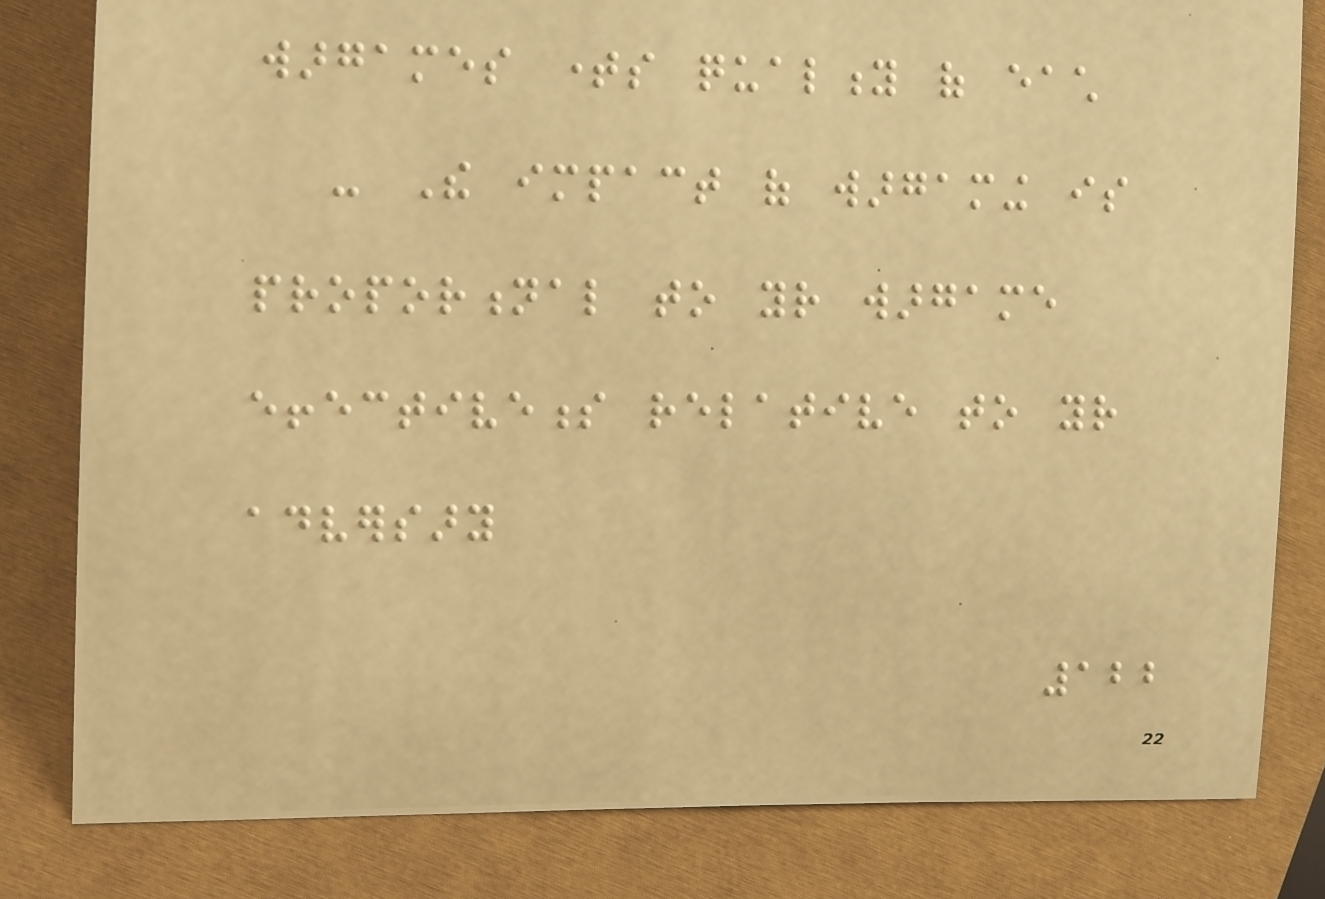wargames times quality of each
- The impact of wargaming is
proportional to your wargame
effectiveness relative to your
adversary
122
